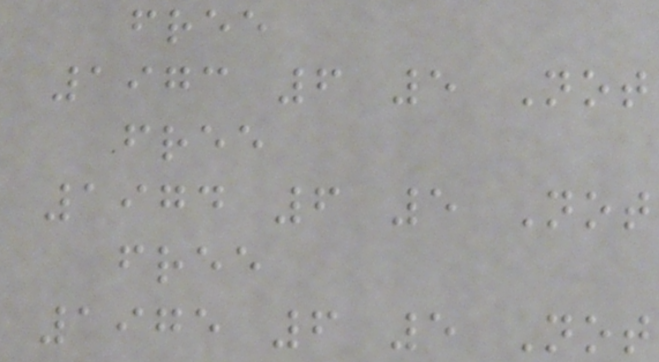free
1973 6 5 Not
free
1974 6 5 Not
free
1975 6 5 Not
